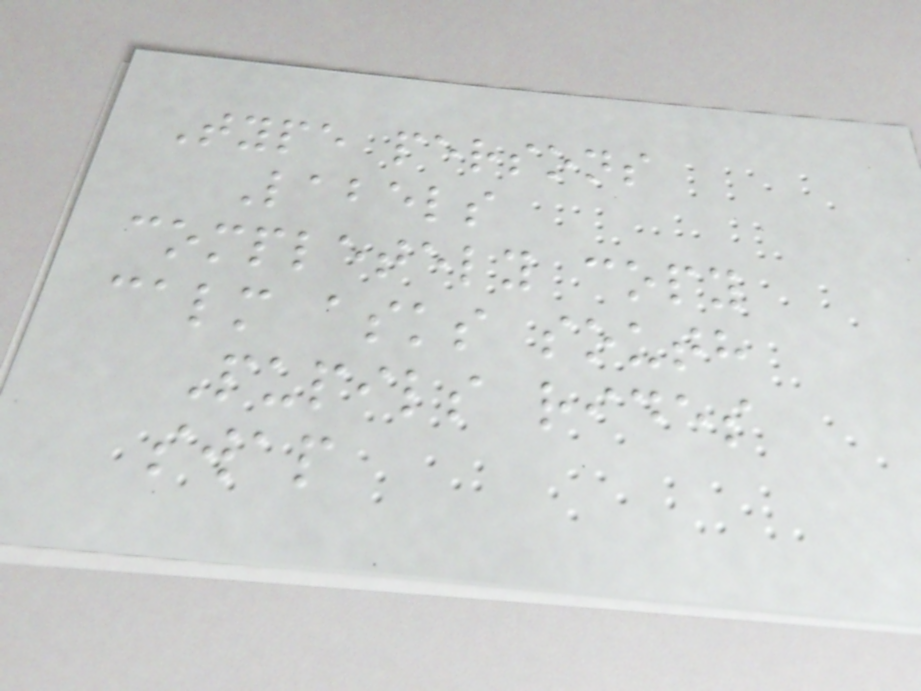Type persons
Labels
completely copy
calm asks south
Pupils rides
swap
